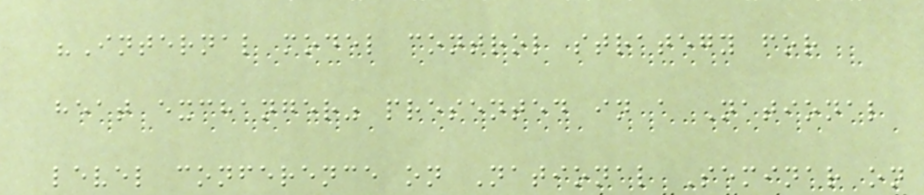"Internal model control strategy for
heat exchanger" presented in a National
level conference on National Seminar on
